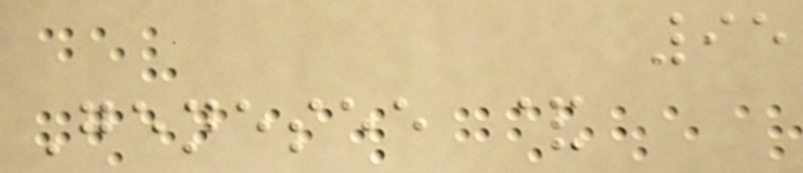95
Genesee &
